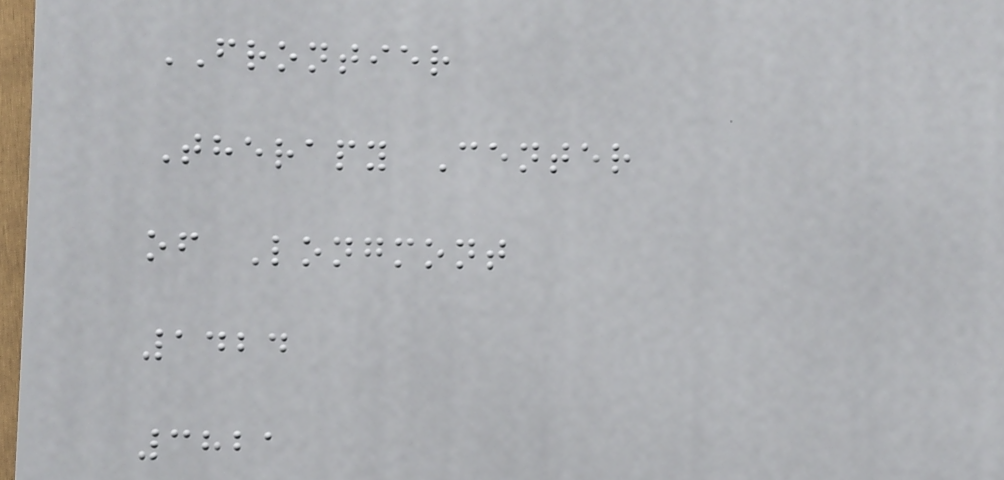FRONTIER
Therapy Center
of Longmont
1424
3821
